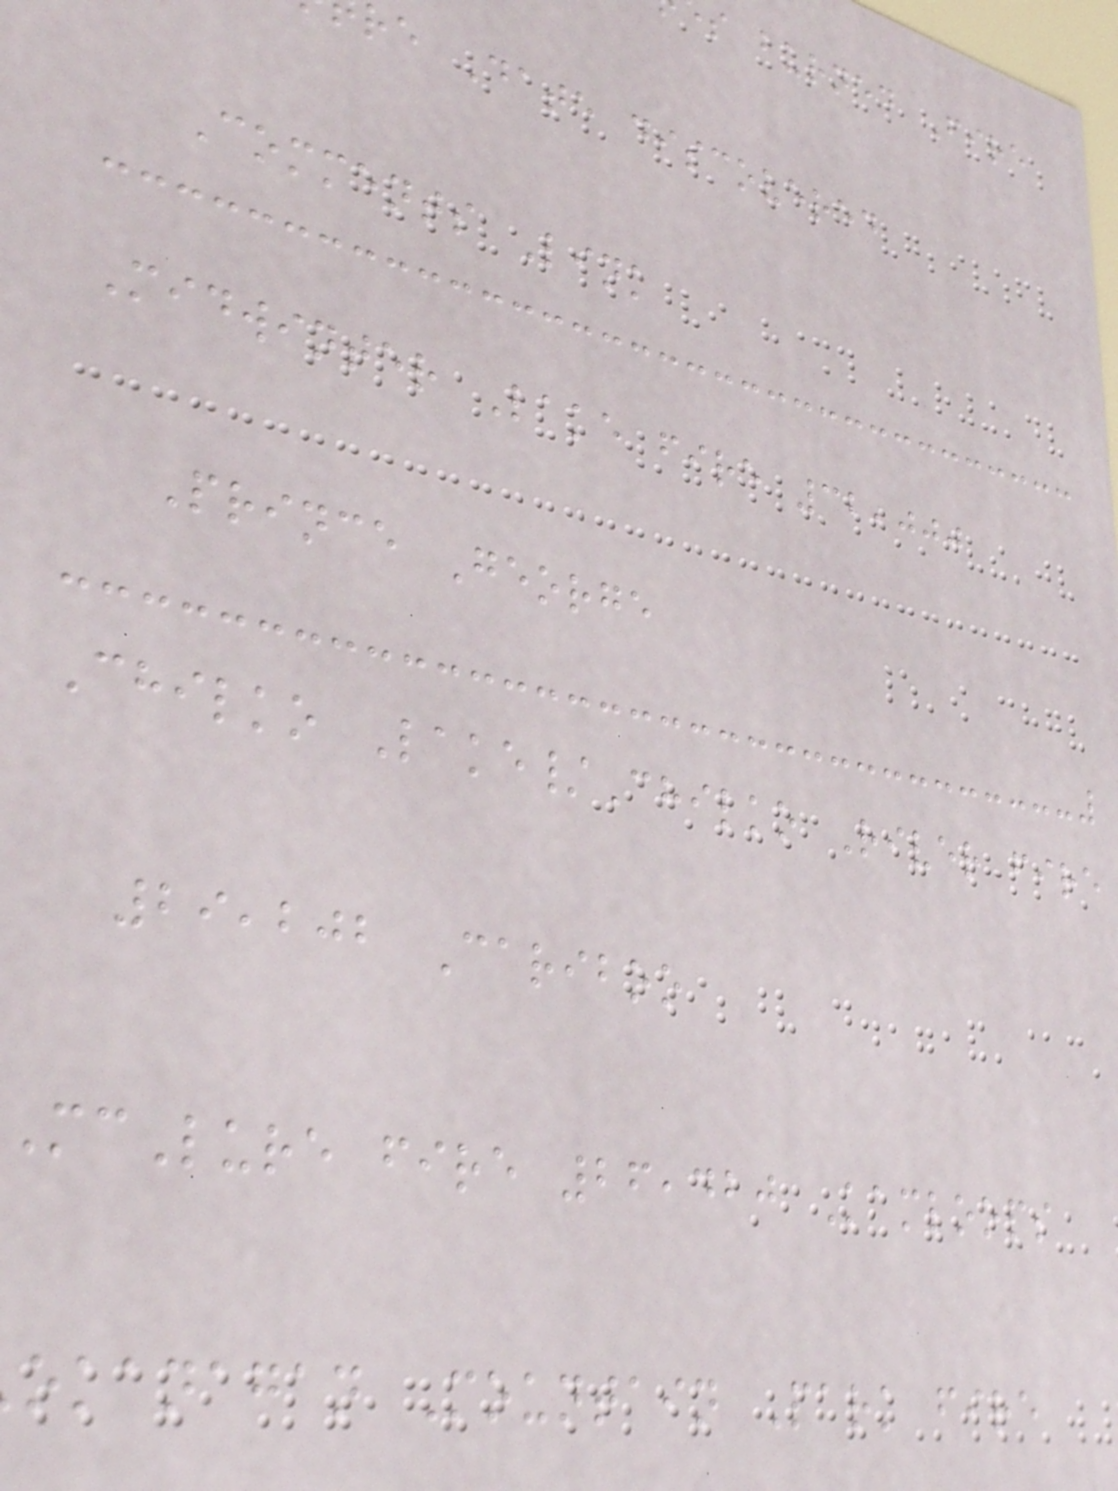s burned Fire
re Date discovered
Comments Link
Midwinter Lake fire 32,000
Prince George
Chilko Lake/Chilko River fire
29,202 Cariboo
McLure fire 26,420 Kamloops
okanagan Mountain Park fire
